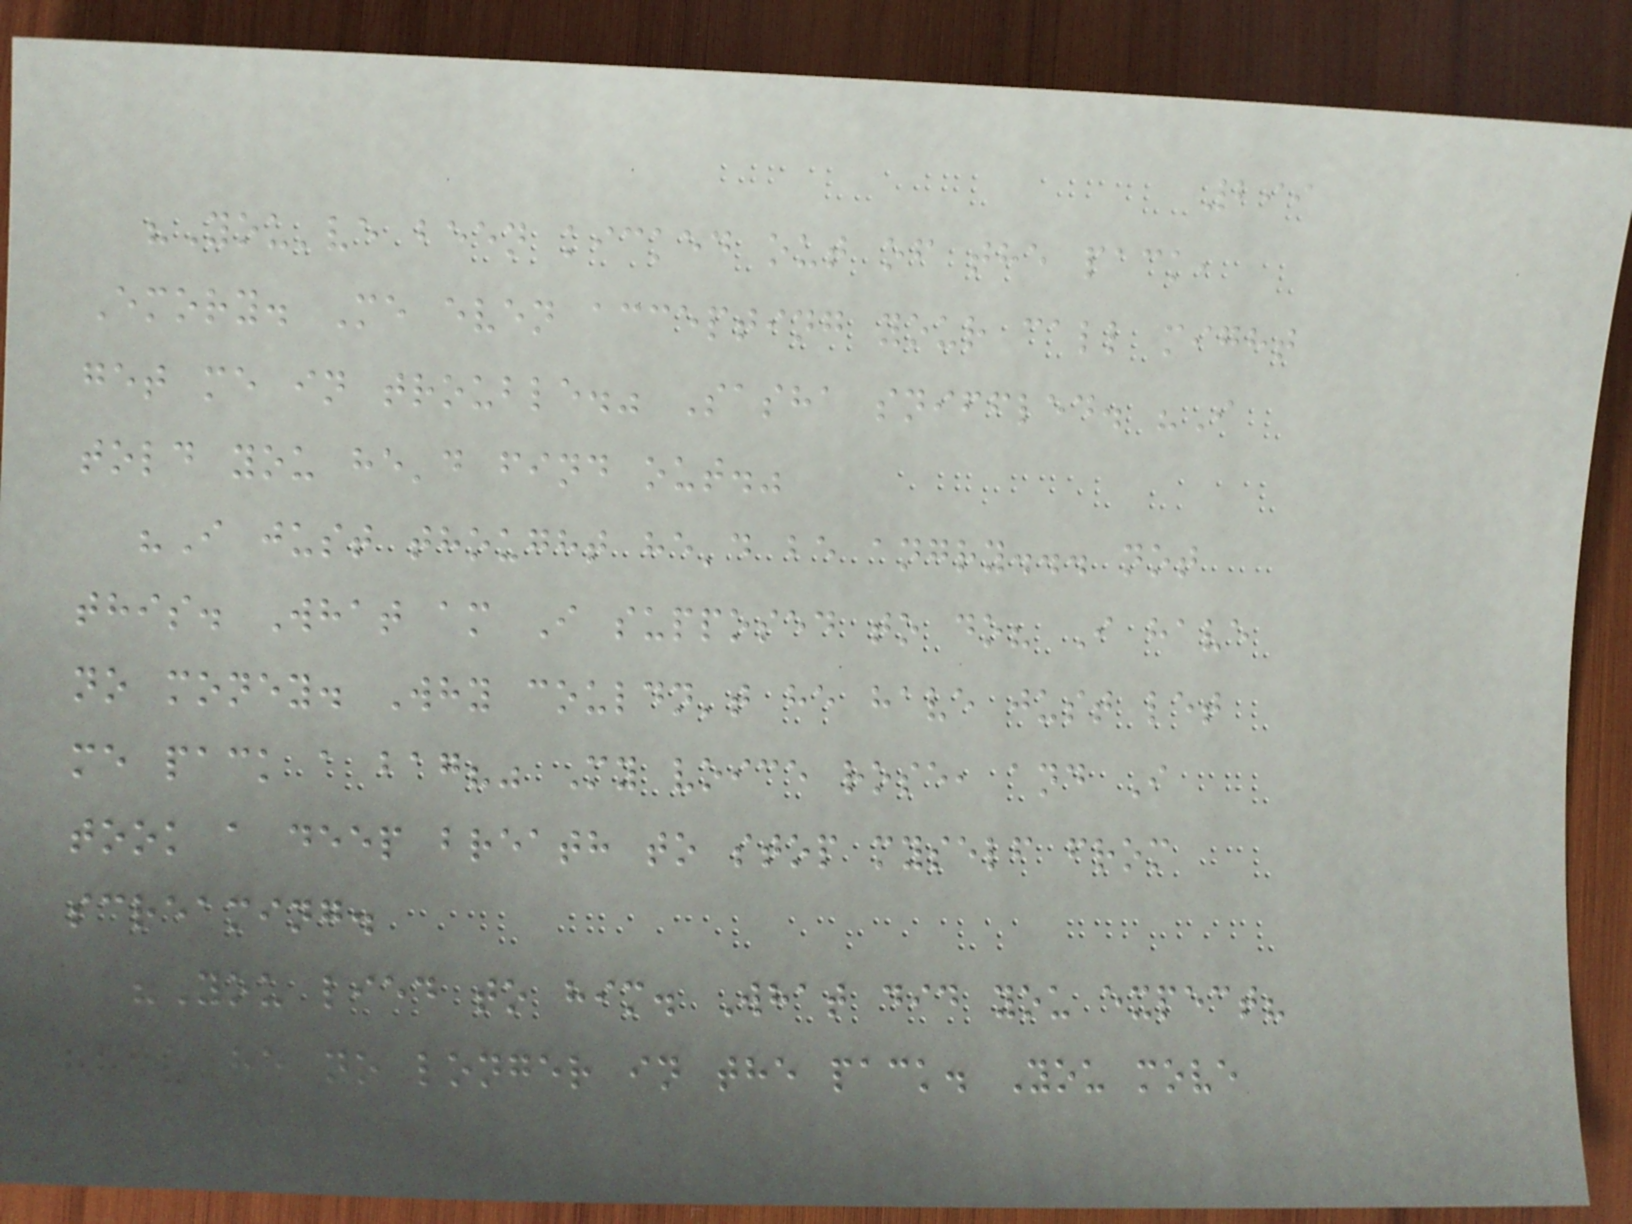299
"You've been kicked out of the pack,
Emory. Me even accepting your call might
get me in trouble." Sasha sniffled. "I
told you he'd find out."
"I just thought he'd be angry... not
this. What am I supposed to do? I have
no money. Why couldn't he have just let
me pack a bag?" My voice rose, and I
took a deep breath to stop myself from
screaming.
"You lied to him. What did you expect?
You're no longer in the pack. You move
